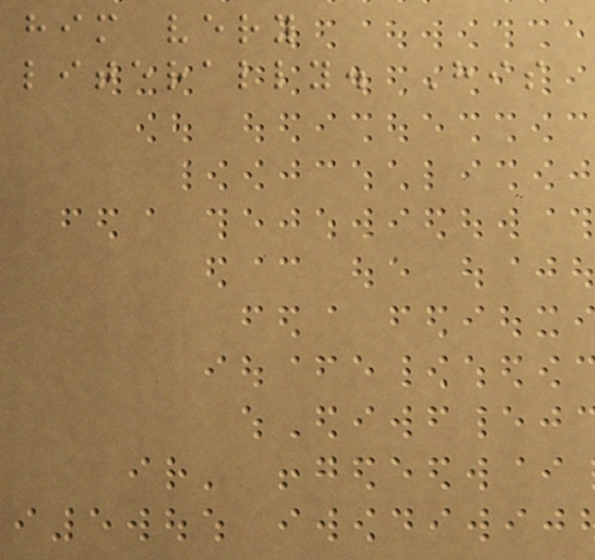him very
literally. His
